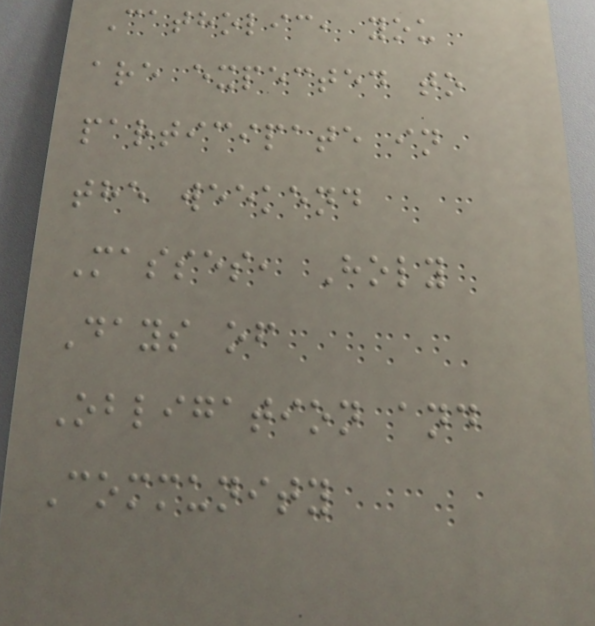Catholic, you
are expected to
participate in
the weekend
Masses, Holy
Days of
Obligation and
Community
